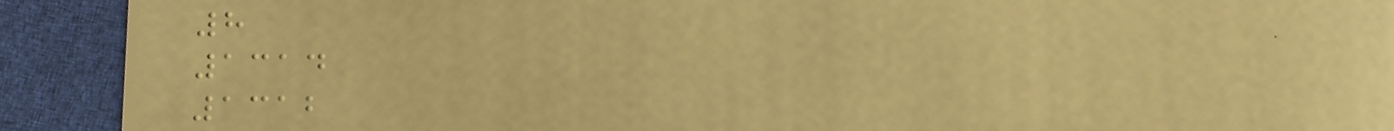8
1314
1312
